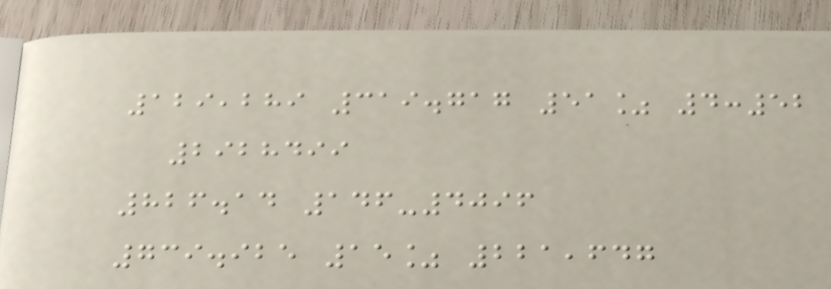129,289 319.717 51% 4:52
2928499
826.14 146-4096
739.925 15% 221,647
